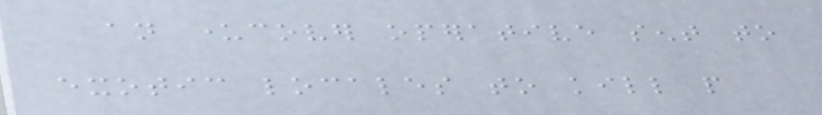an undercover operative sent to
exotic locales to kill people
